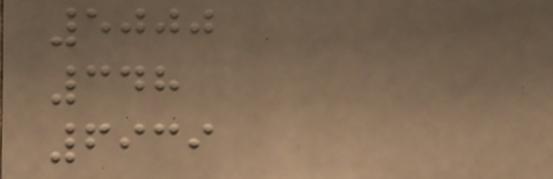5000
348
6939
